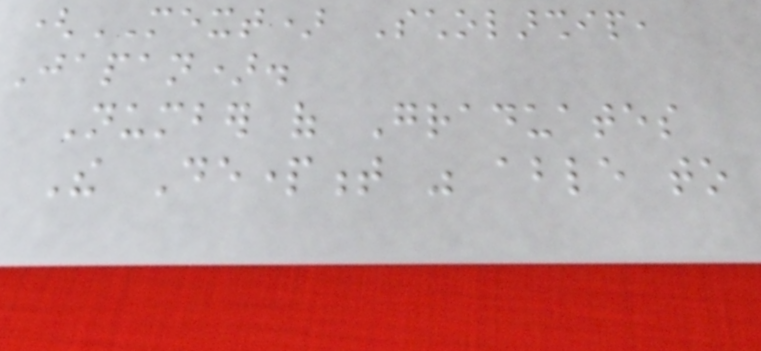(MEXT) Scholarship,
Japan).
Number of Graduates
The Department was able to
